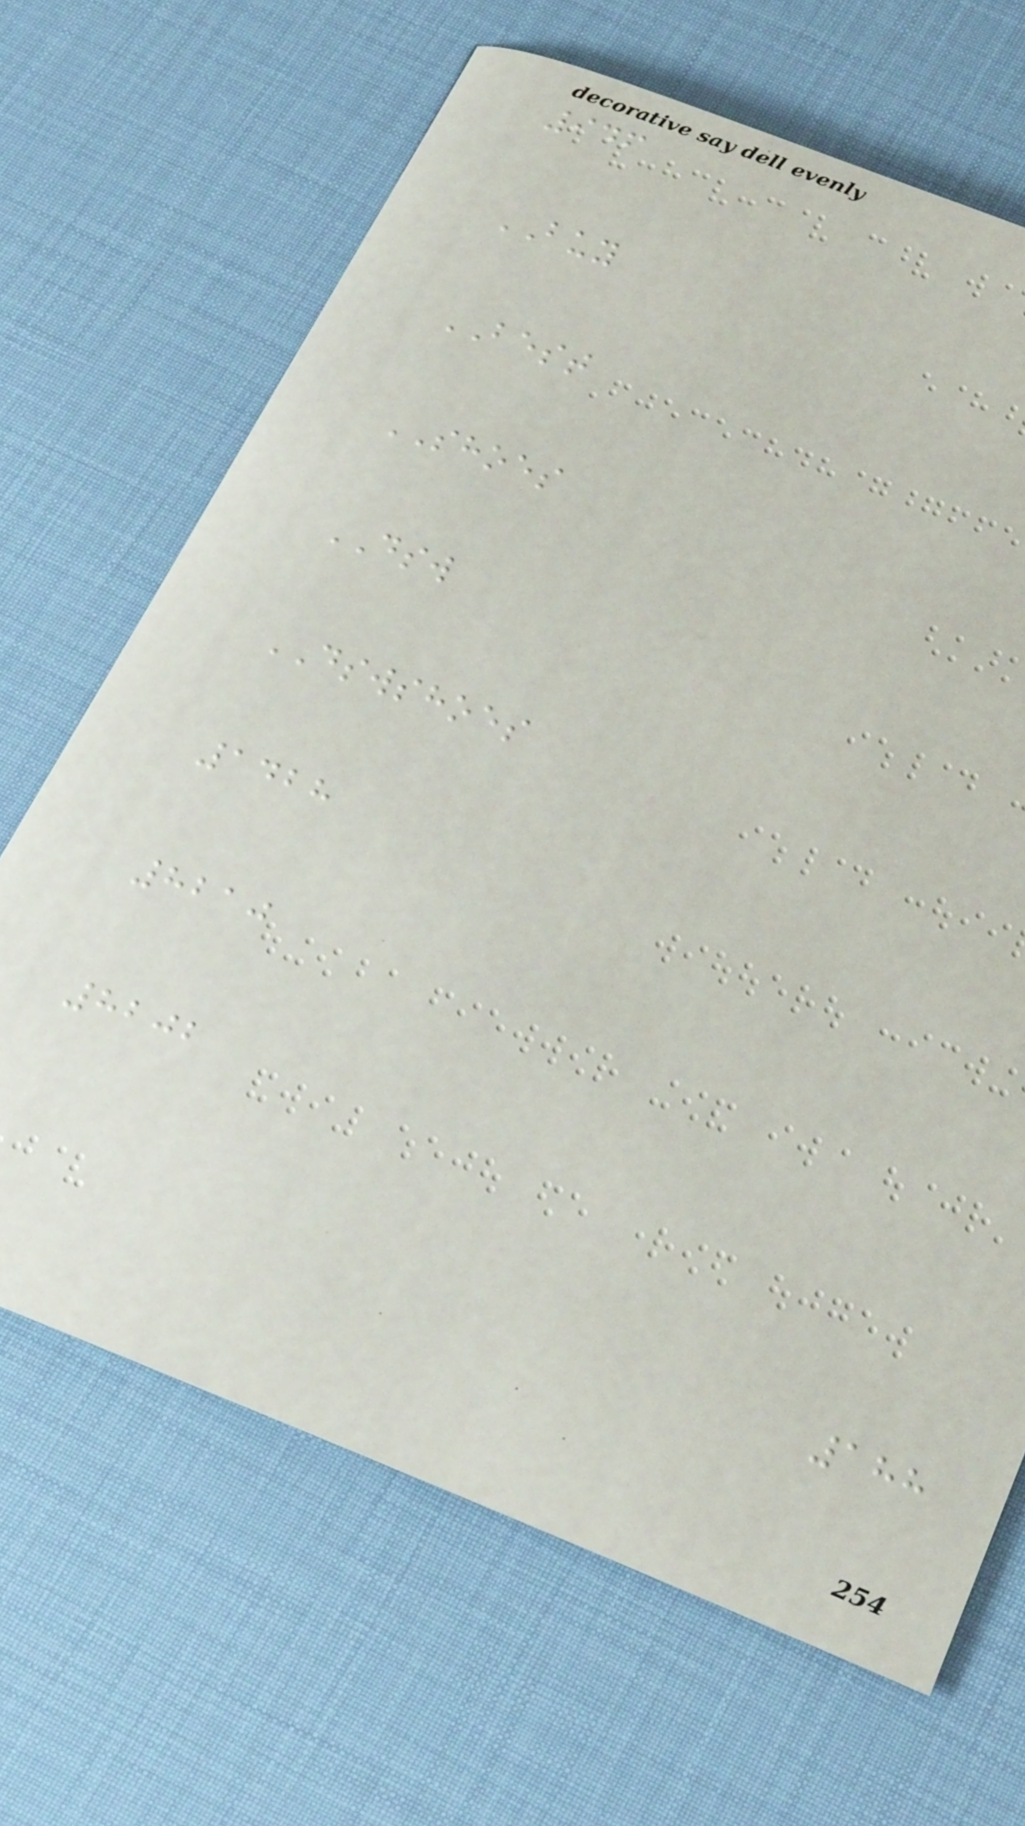946
BUY
BEST
SHOES
DSW
DSWSHOES
1428
8210
8202
188
